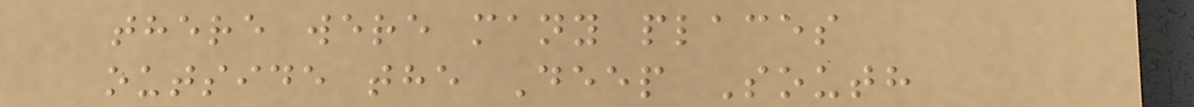there were many places
outside the Deep South
